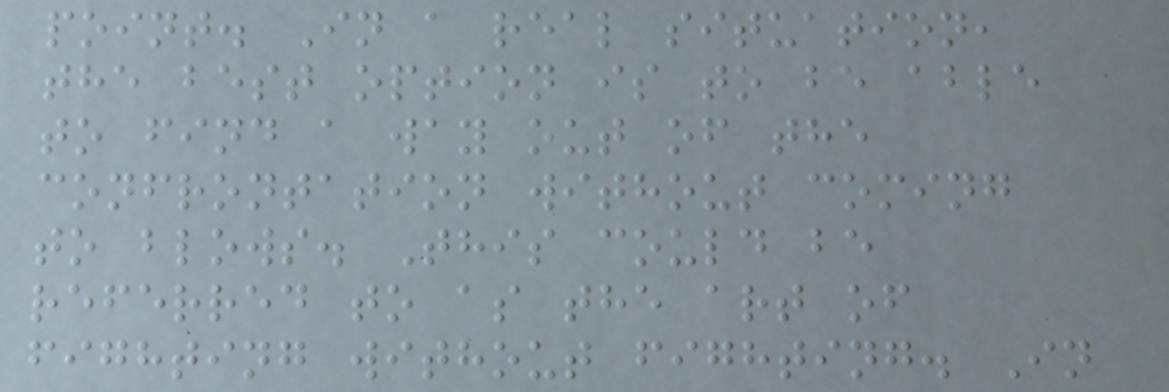point. In a real situation,
the best option is to be able
to find a way out of the
confrontation without coming
to blows. This could be
referred to as the art of
fighting without fighting. In
